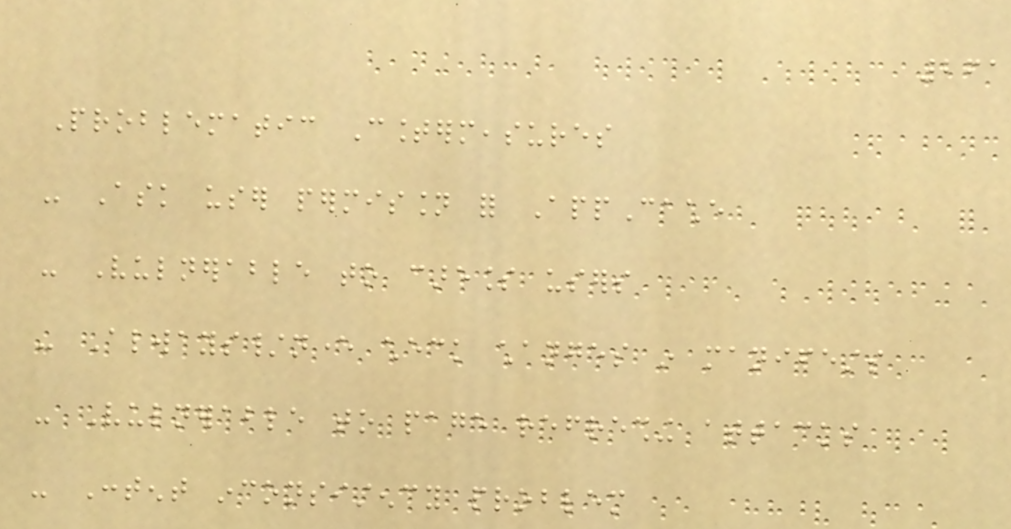261
Problematic Countermeasures
- Ask user permission for AppCache
- Vulnerable to careless users
- Always/never check changes in manifests
- Vulnerable to page refreshing attacks
- Content inconsistency problem
